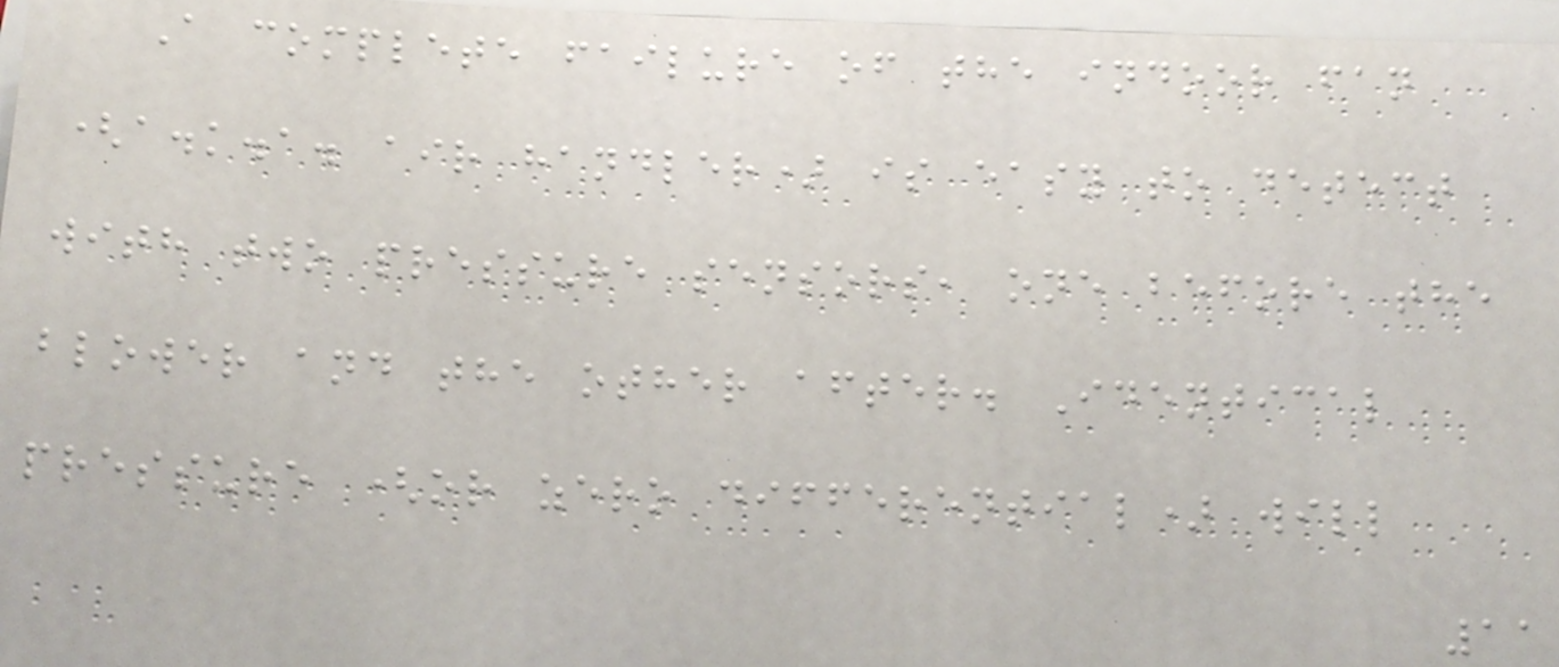A complete failure of the indoor fan
(a.k.a. air handler) is easy to detect
with two pressure sensors, one before the
blower and the other after. Identical
pressure (or zero differential) will
11
